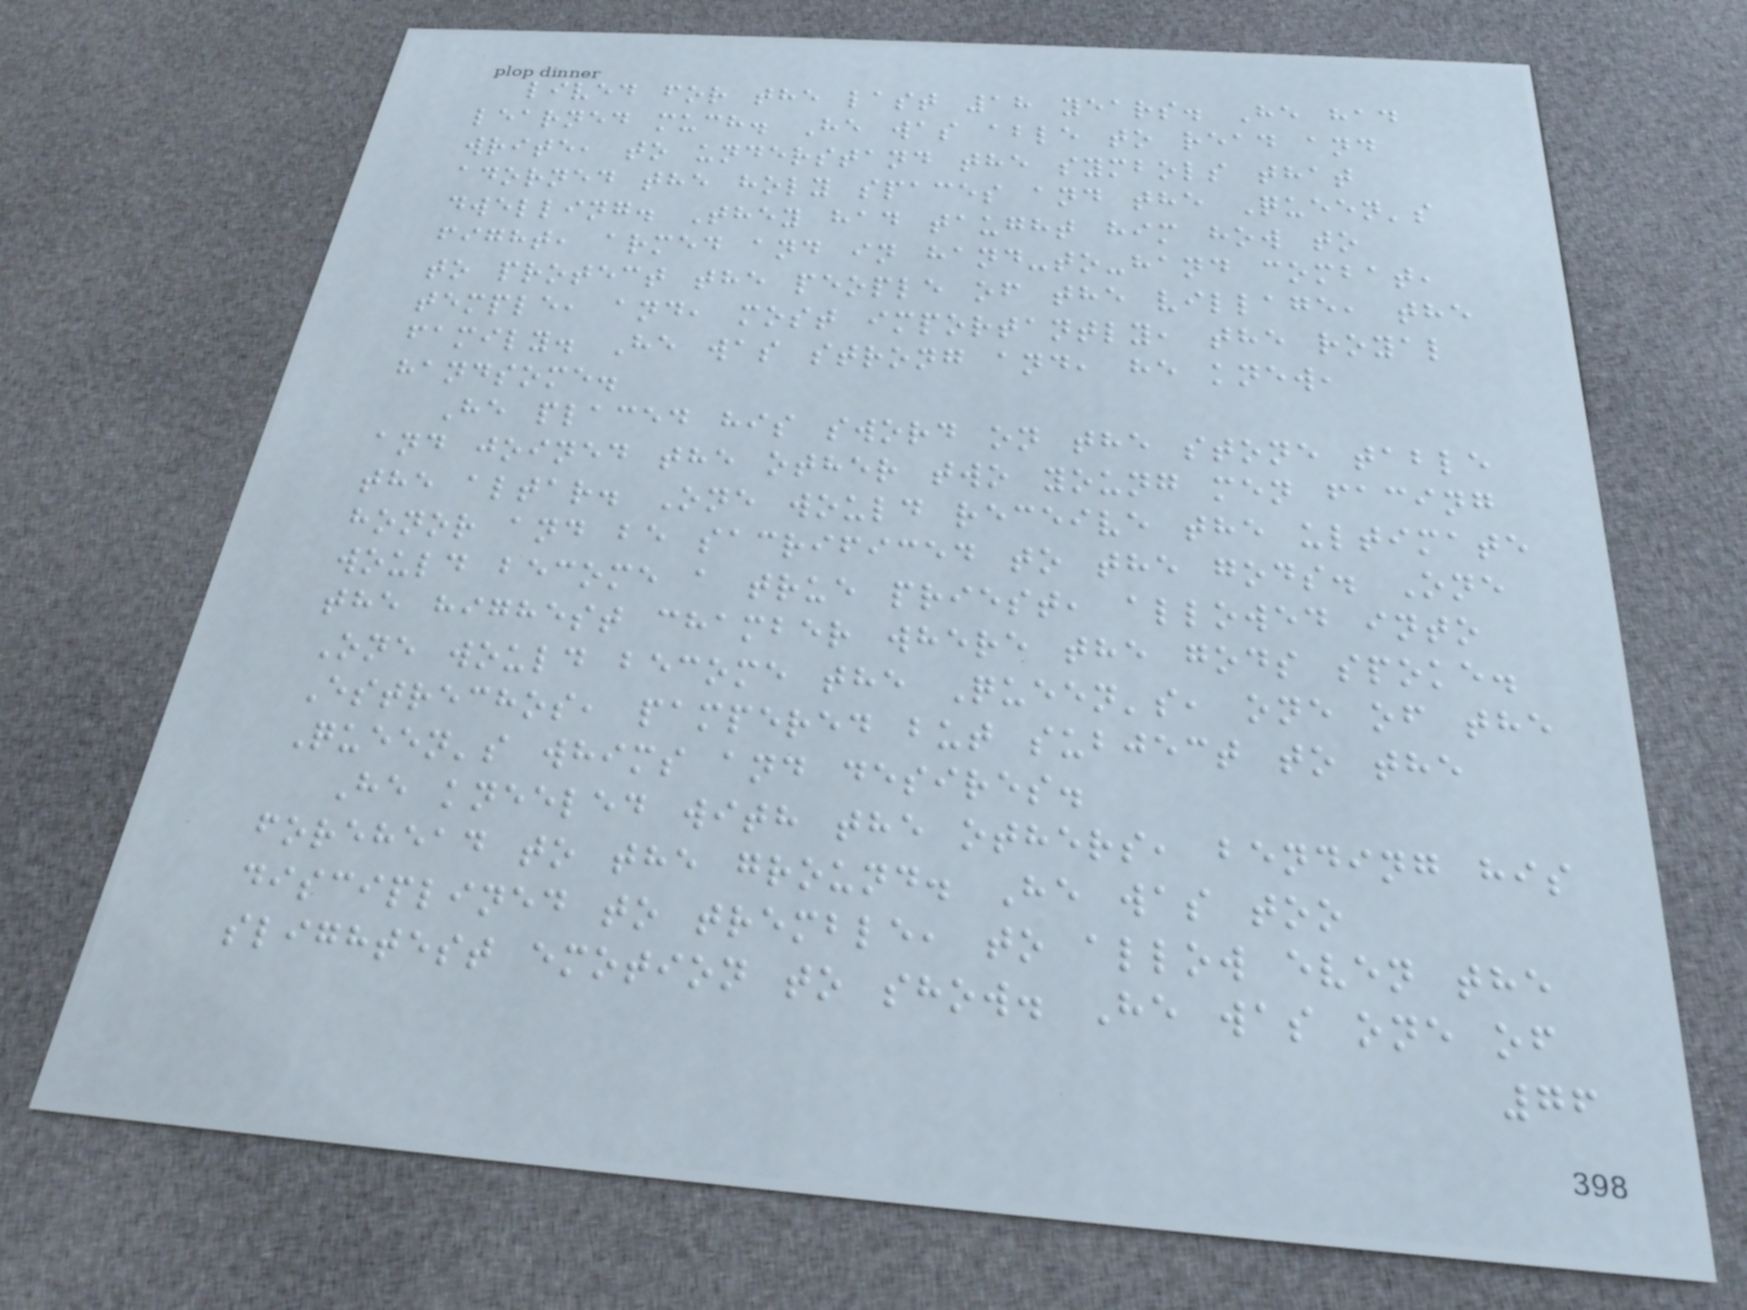lived for the last 18 years. He had
learned much. He was able to read and
write, to understand the symbols that
adorned the holy spaces and the Queen's
dwelling. They had taught him how to
fight, armed and in hand-to-hand combat,
to protect the people of the village, the
temple, and, most importantly, the royal
family. He was strong and, he knew,
handsome.
He placed his sword on the stone table
and joined the other two young men facing
the altar. One would receive the ultimate
honor and be sacrificed to the gods. One
would become a true priest, allowed into
the highest chamber where the gods spoke.
One would become the Queen's, one of the
Estrechos, pampered but subject to the
Queen's whims and desires.
He kneeled with the others, bending his
forehead to the ground. He was too
disciplined to tremble, to allow even the
slightest emotion to show. He was one of
76
